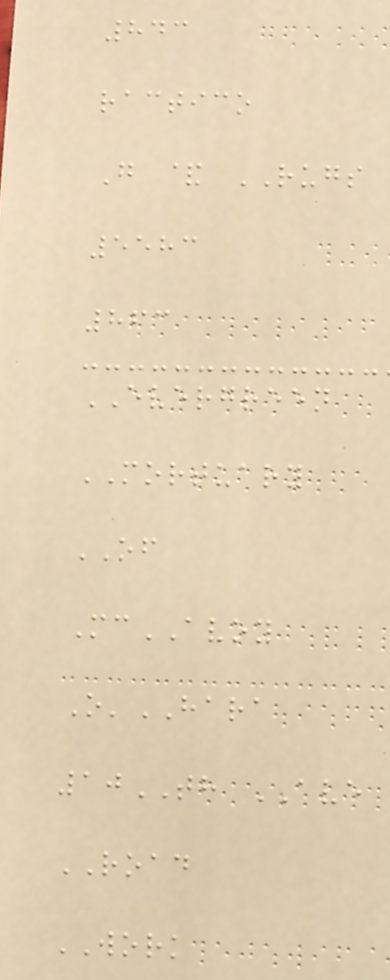843
ractico
G & RUGS
5583
863
EVERGREEN
MORTUARY
OF
McAVOY
O'HARA
10TH AVE
ROAD
WORK
